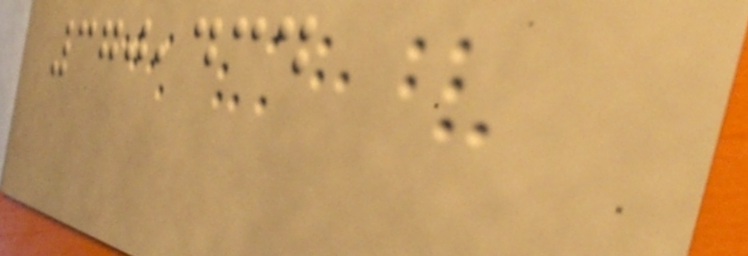370,434
